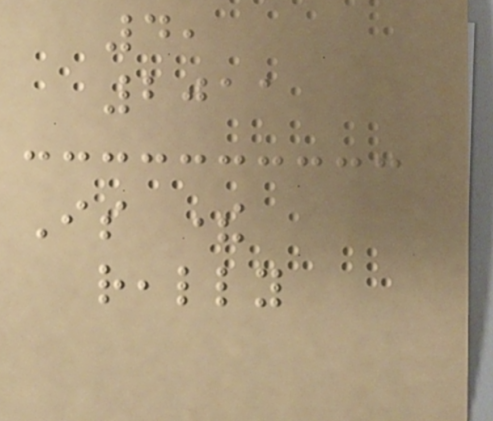4,
2011
Is there
really
